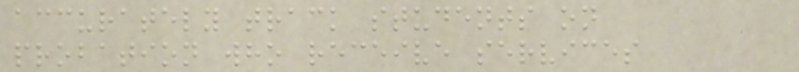accurately track students on
probation who receive services
